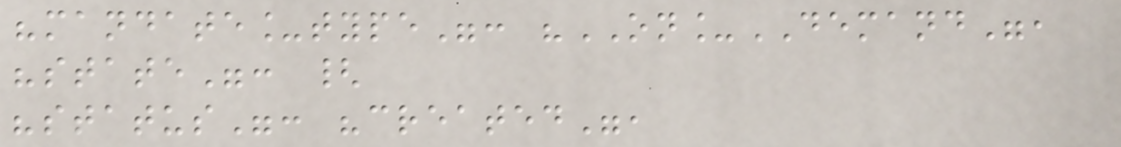"mandate_type": "ON_DEMAND",
"state": {
"status": "created",
